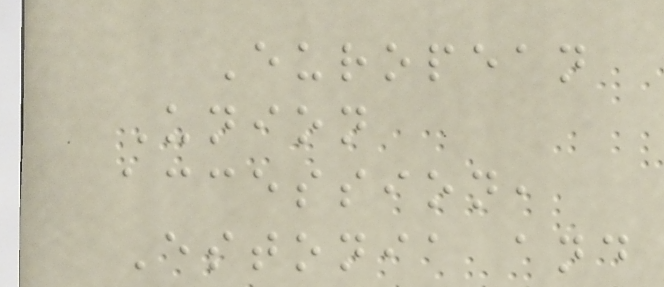European
Union
accession,
Estonia and
